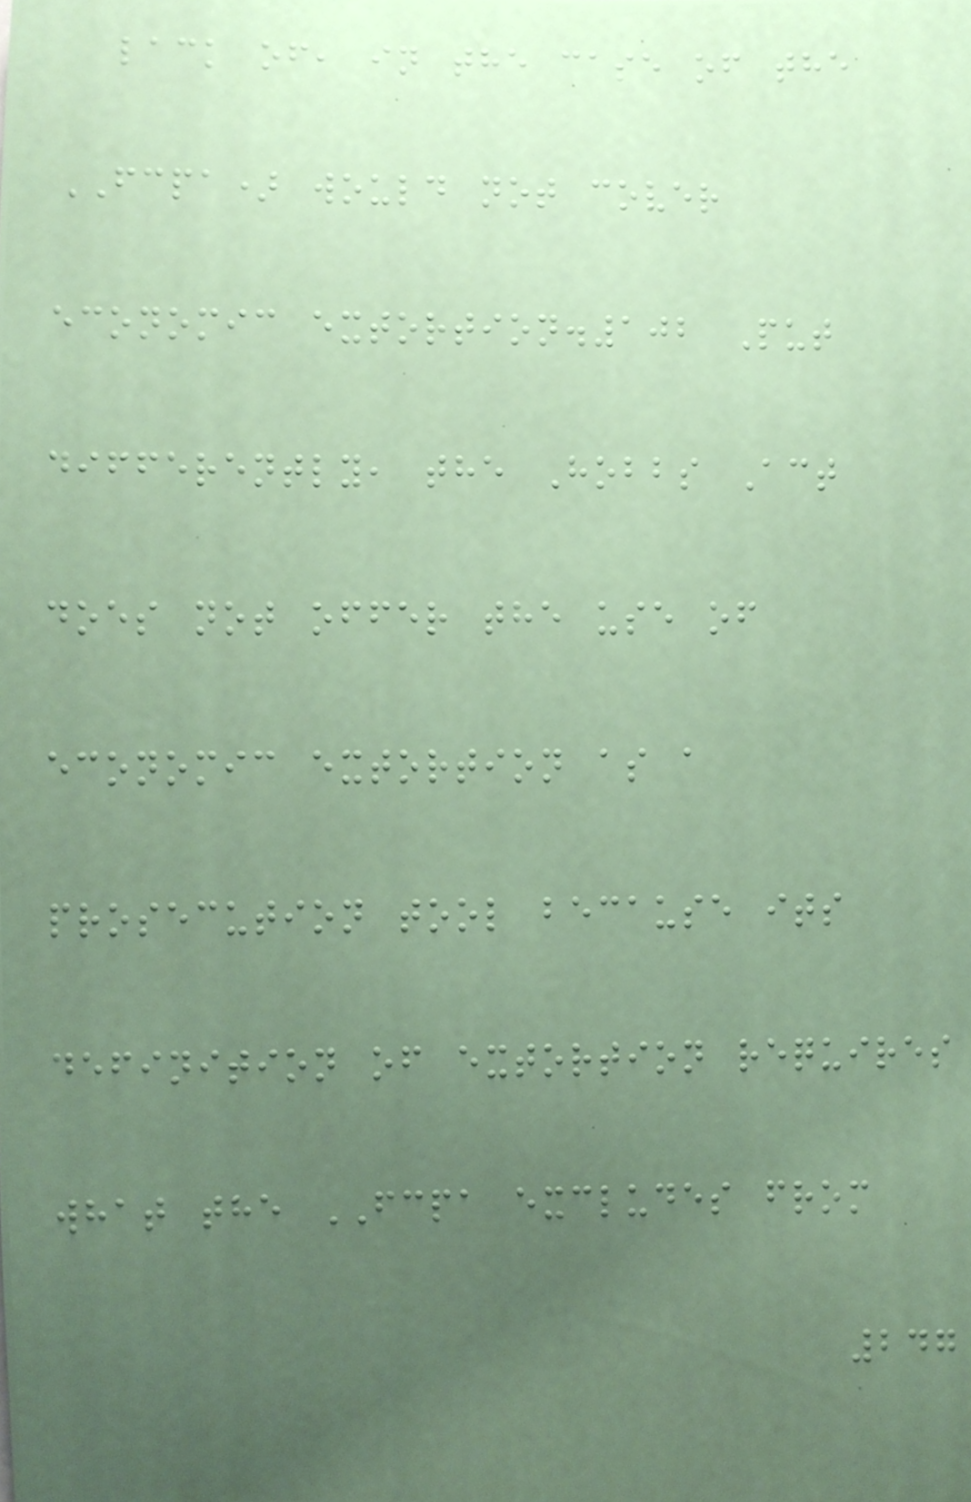lack of, in the case of the
FCPA) would not cover
economic extortion.102 Put
differently, the Hobbs Act
does not offer the use of
economic extortion as a
prosecution tool because its
definition of extortion requires
what the FCPA excludes from
247
